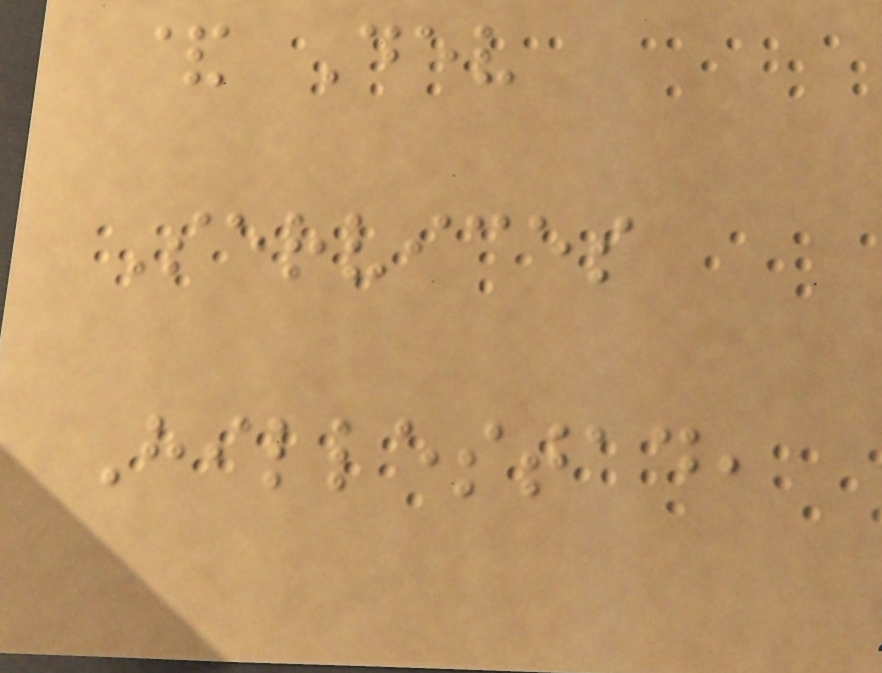& Dev
Services
Hillestad,
